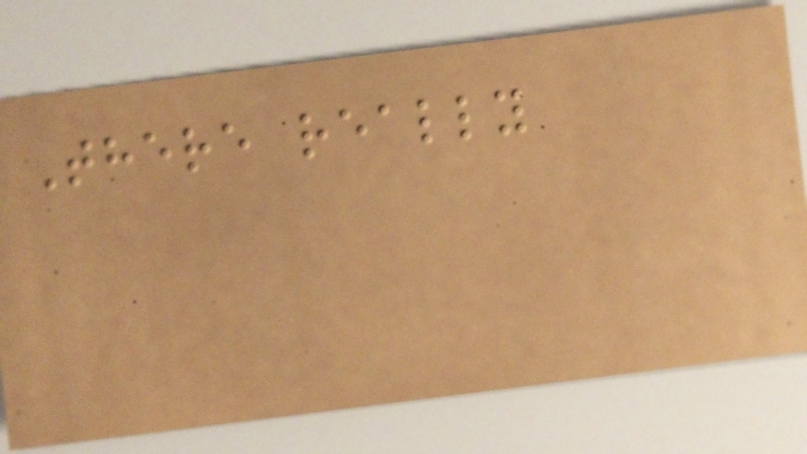There really
